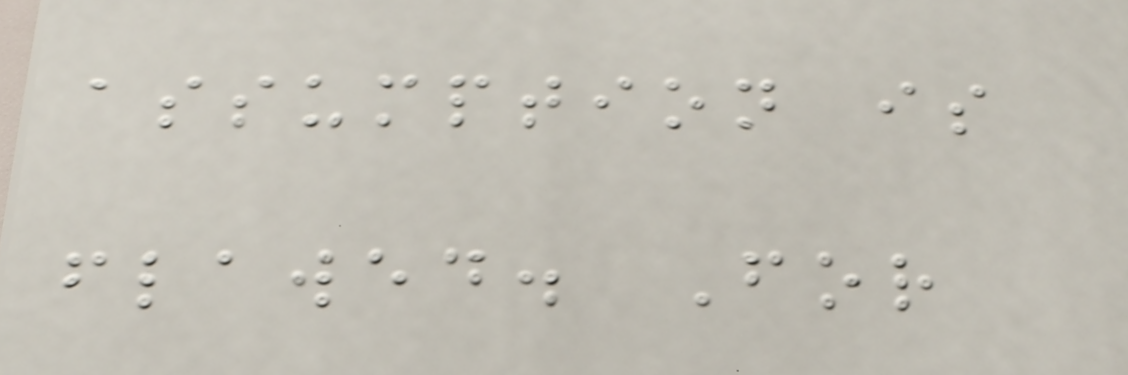assumption is
flawed. For
